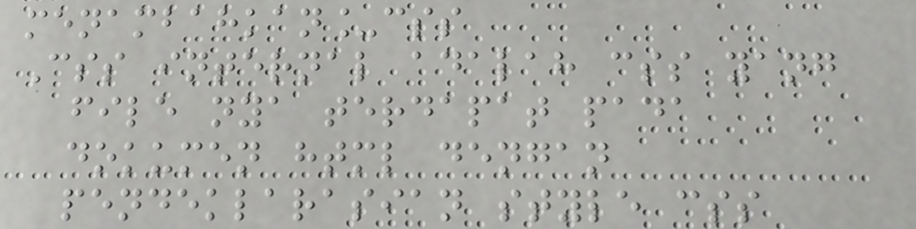menambahkan_css
Css internal adalah css yang
file nya terdapat pada
dokumen html dengan
pendeklarasian style css
